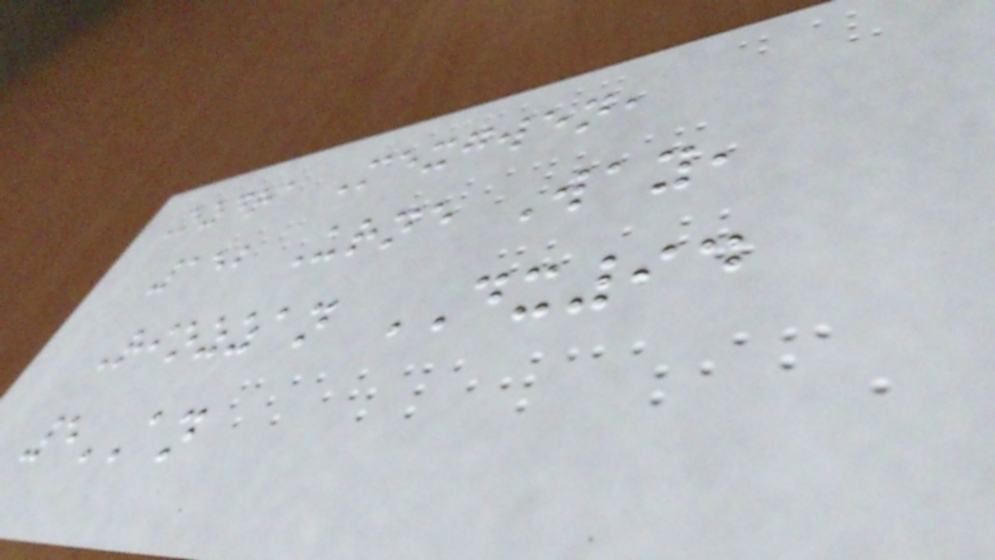Ozdra Mexgwen,
152 Urne Way,
Riozzan DX94
5AN
